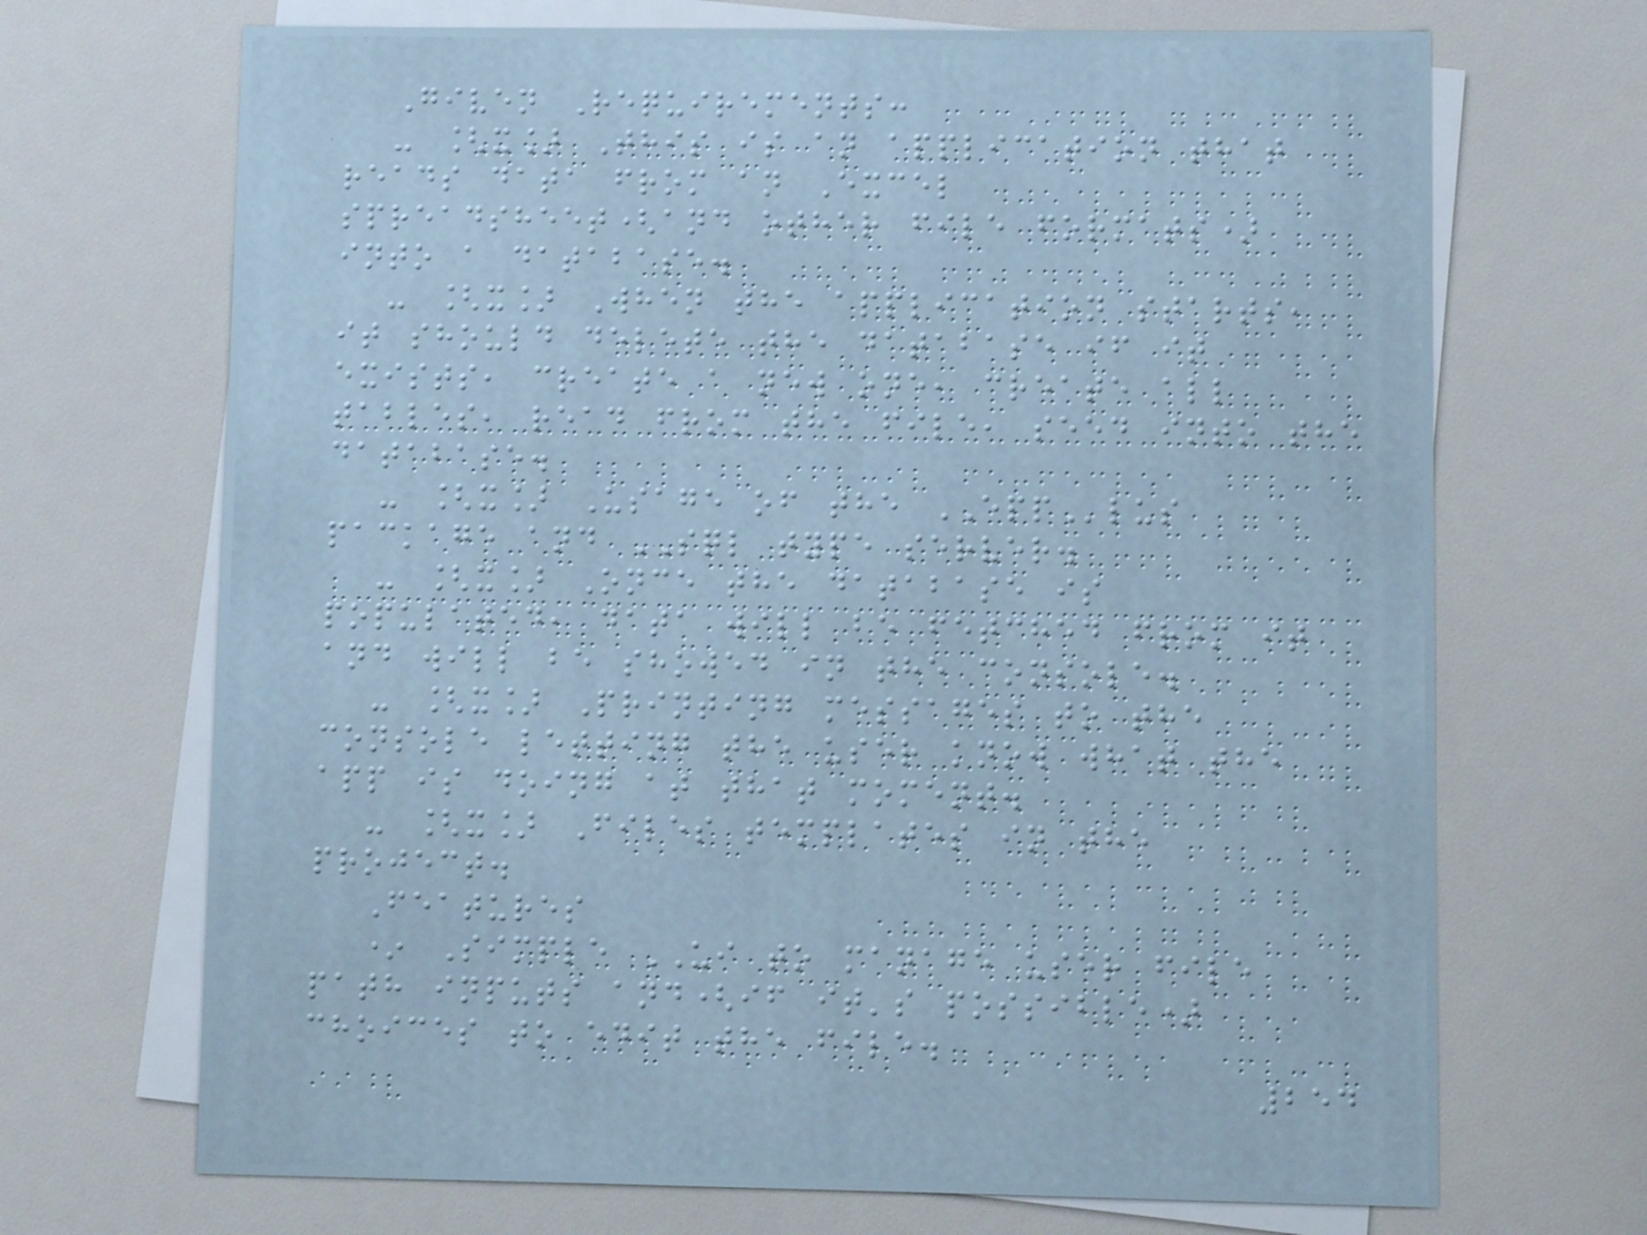Given Requirements:
- [x] This is an application that
reads data from an Excel
spreadsheet(and other file formats)
into a database.
- [x] When the application starts,
it should delete the database if it
exists, create a new one, create all
tables, read from the file, seed into the
database.
- [x] Usage of the EPPlus
package and SQL type server.
- [x] Once the database is
populated, data will be fetched from it
and will be showed in the console.
- [x] Printing messages to the
console letting the user know what the
app is doing at that moment.
- [x] Files templates in the
project.
Features
* Simple UI to manage user file
path inputs and(if it's possible)
choices to edit the file.
254
